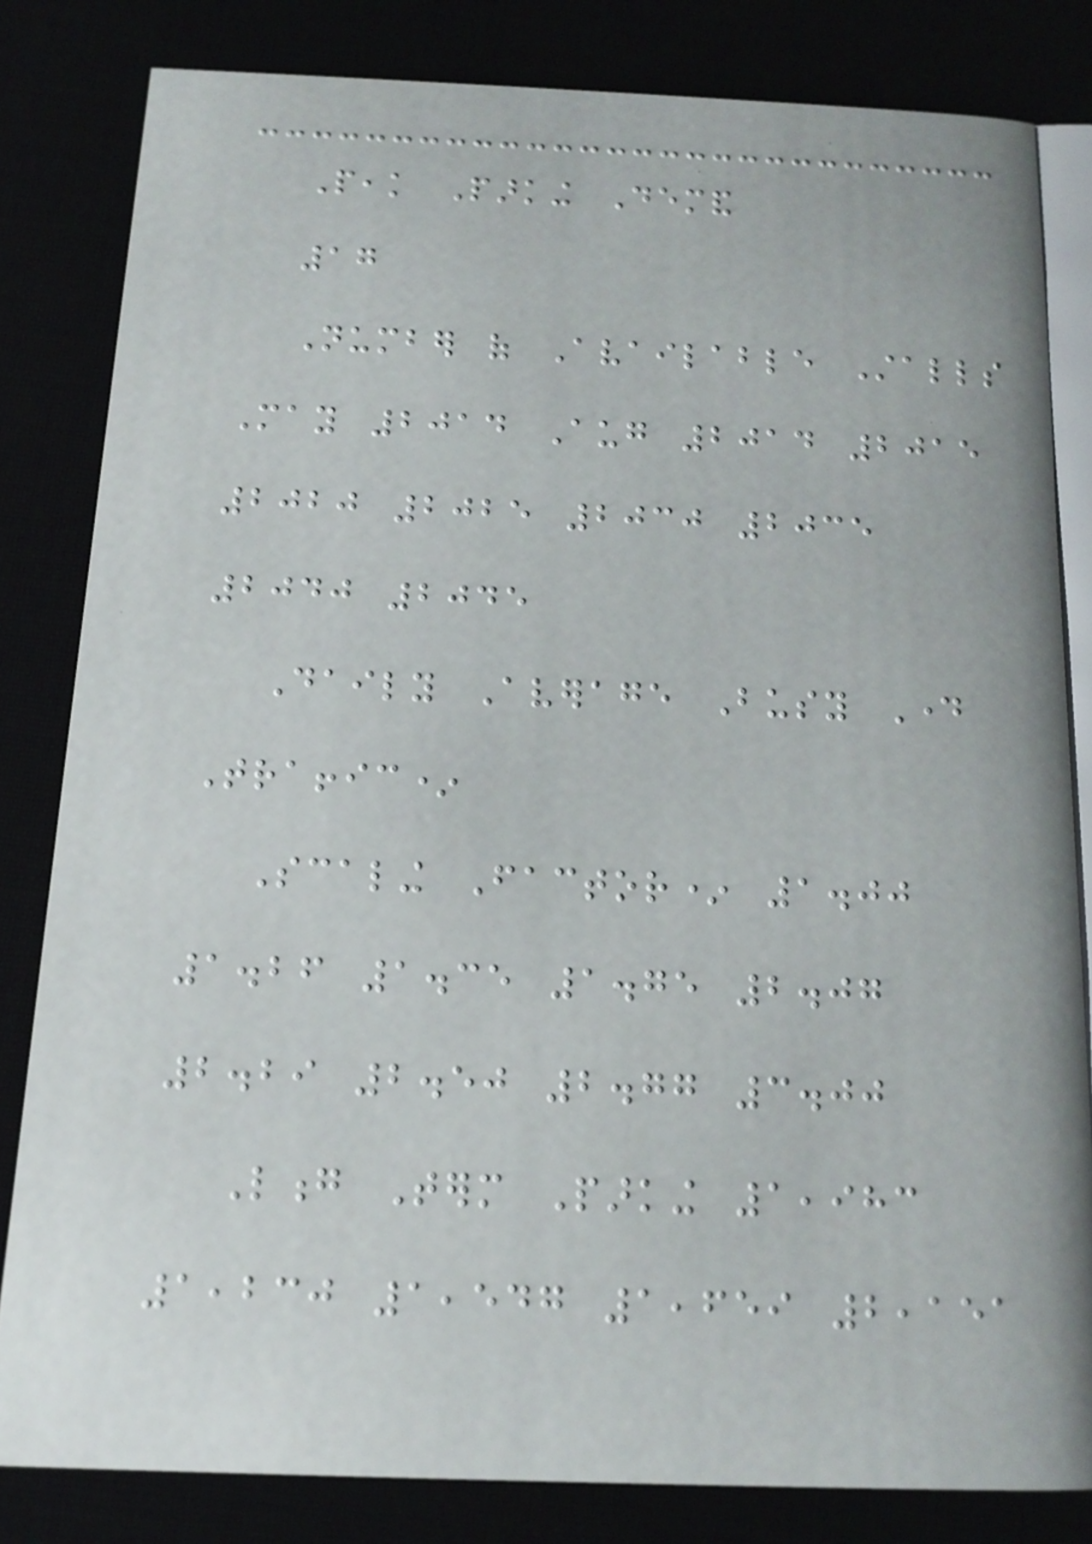Peak Parking Demand
17
Number of Available Stalls
May 2014 Aug 2014 2015
2020 2025 2030 2035
2040 2045
Daily Average Busy Day
Traffic*
Scaling Factor* 1.00
1.26 1.35 1.75 2.07
2.29 2.50 2.77 3.00
Long Term Parking 1,983
1,230 1,547 1,659 2,151
